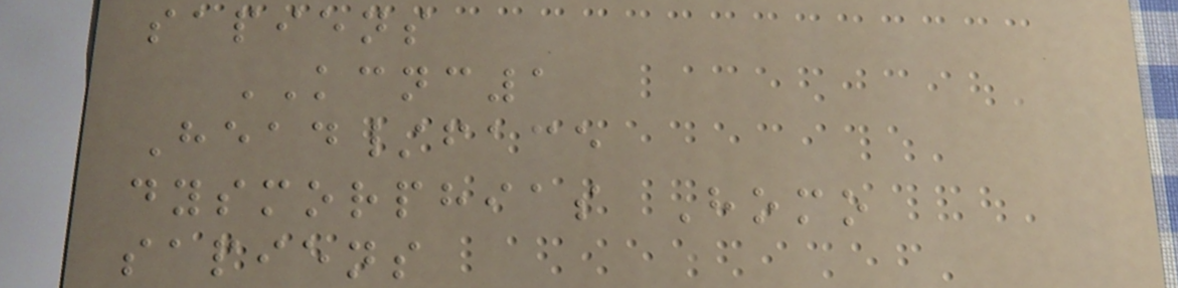sapiens
KCNC1
Head/face
dysmorphias Homo
sapiens
